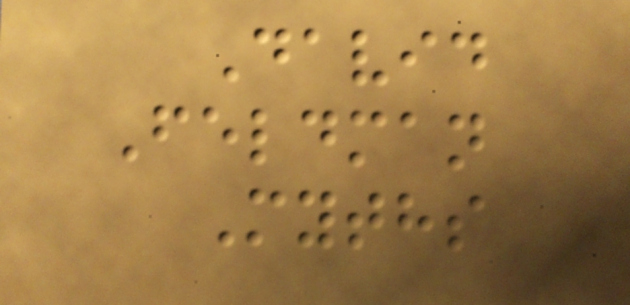David
Feldman
Myths
